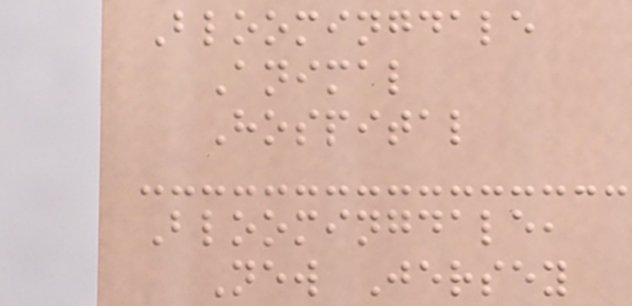Bloomingdale
Animal
Hospital
Bloomingdale,
New Jersey
